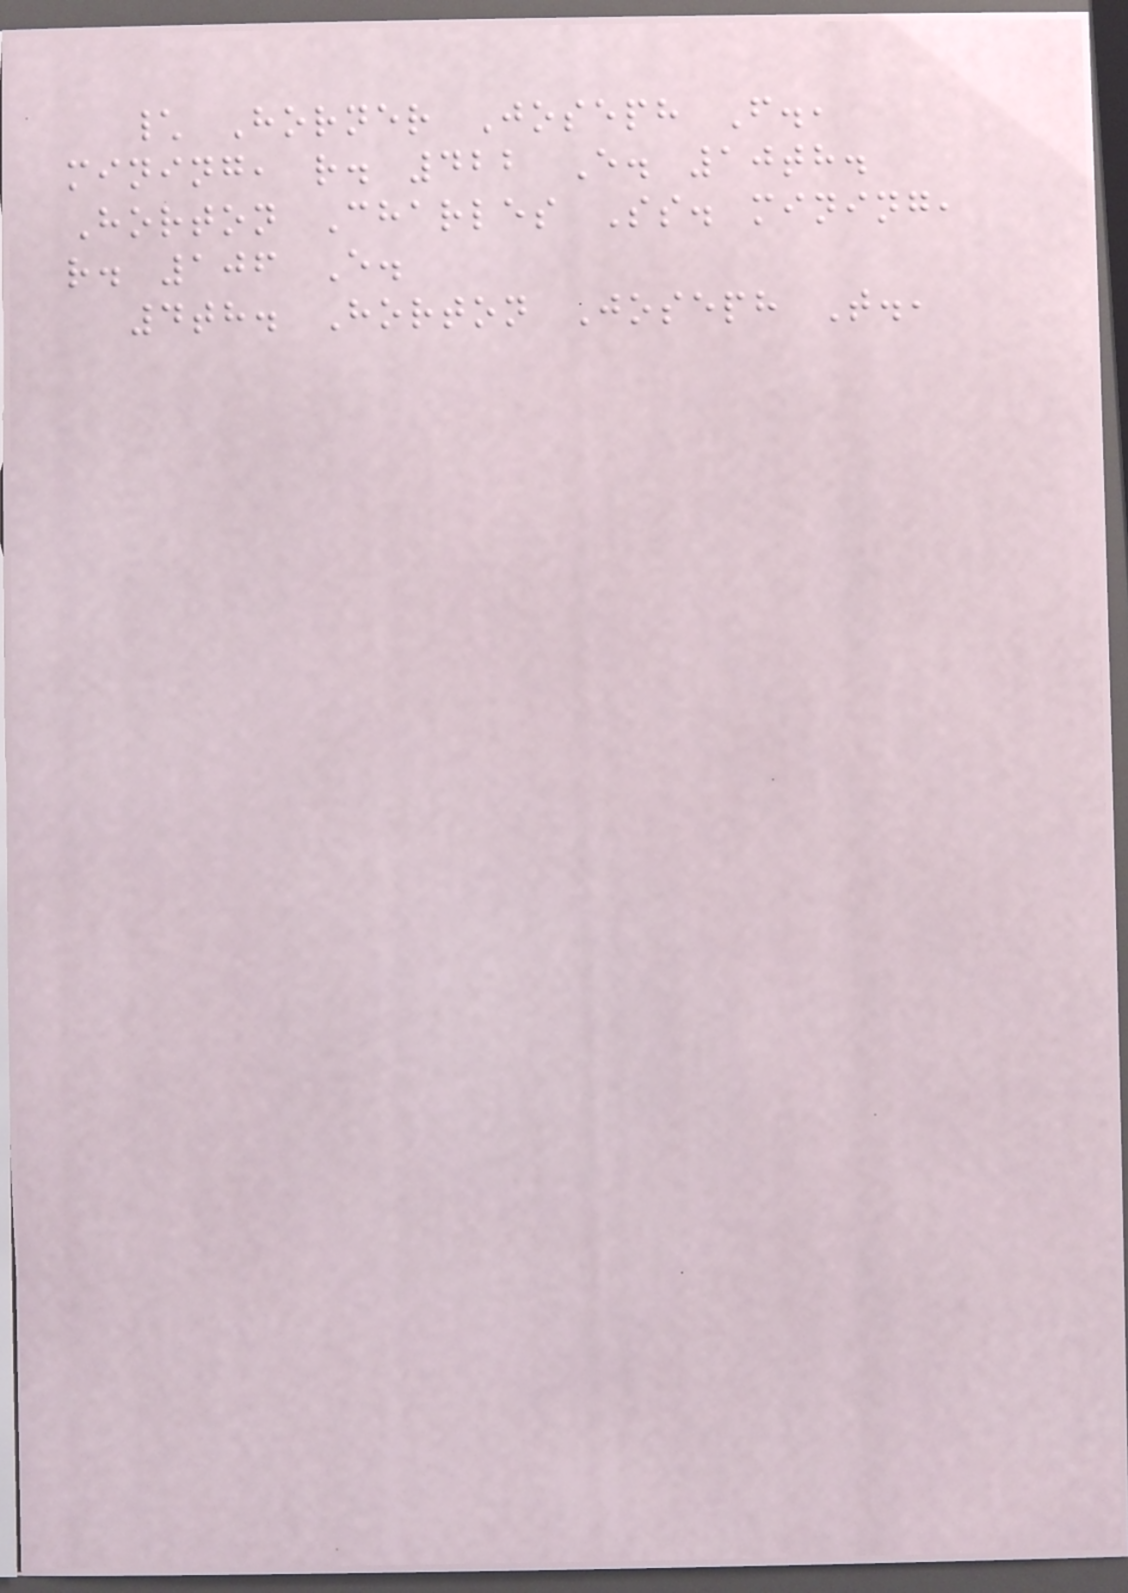\ Horner Joseph F.,
mining, r. 422 E. 10th.
Horton Charles Ss. mining,
r. 106 E.
4th. Horton Joseph T.,
